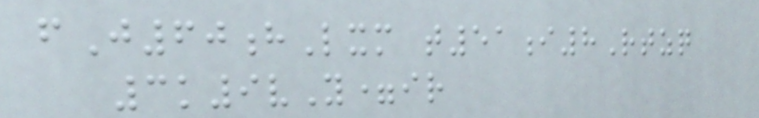fJ60hLxm t51i8Rtzq
3k9vY=ir
